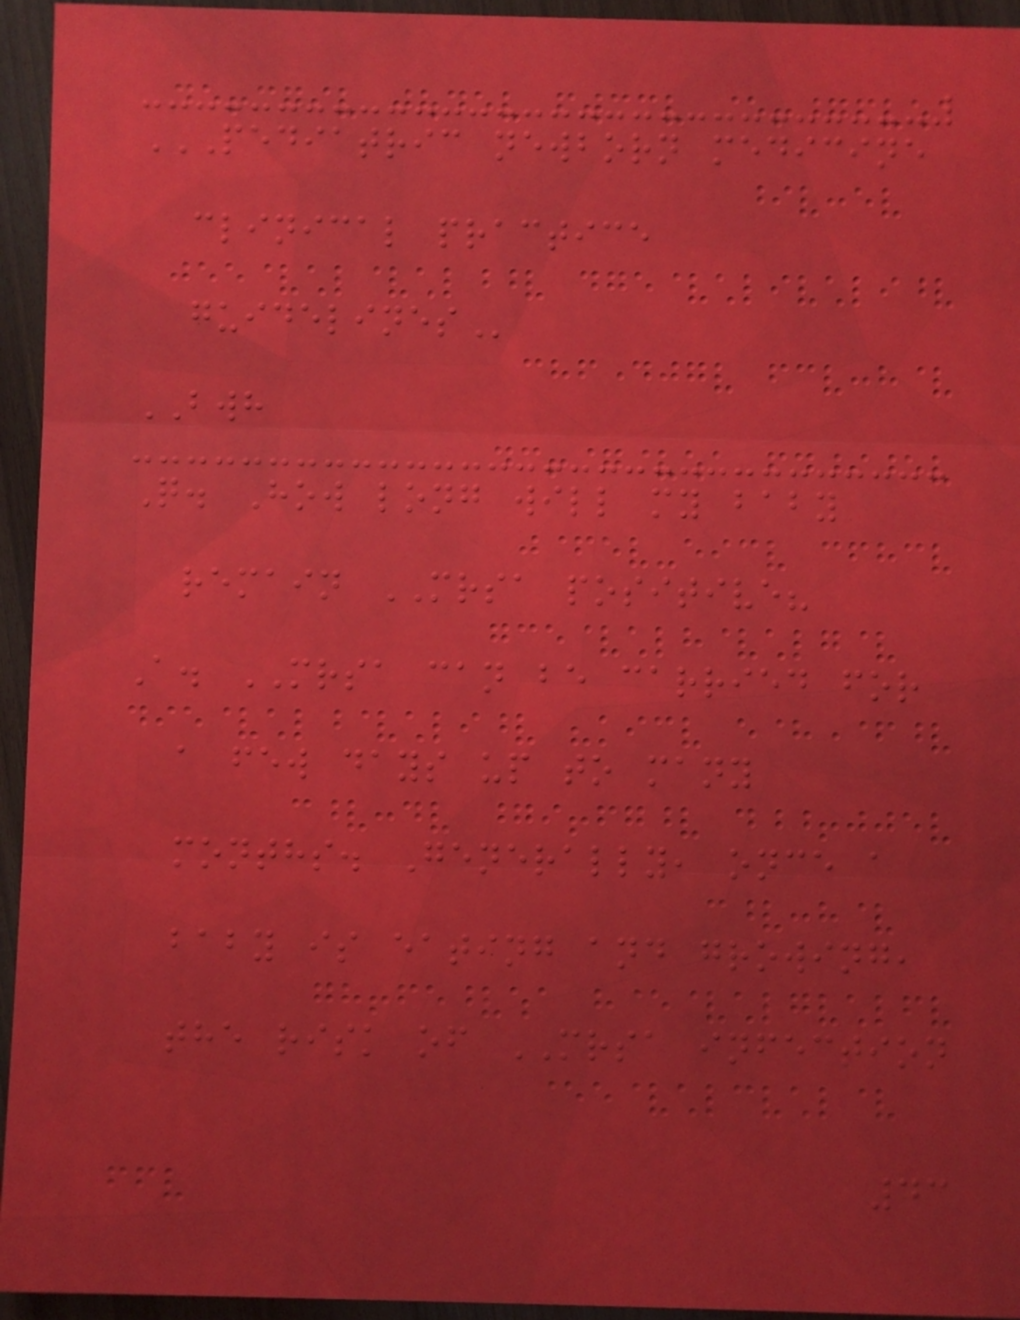PEDIATRIC NEWBORN MEDICINE
CLINICAL PRACTICE
GUIDELINES
BWH
Q. How long will my baby
remain MRSA positive?
A. MRSA can be carried for
a few days up to many
months. Generally, once a
baby is eating and growing,
the risk of MRSA infection
43
